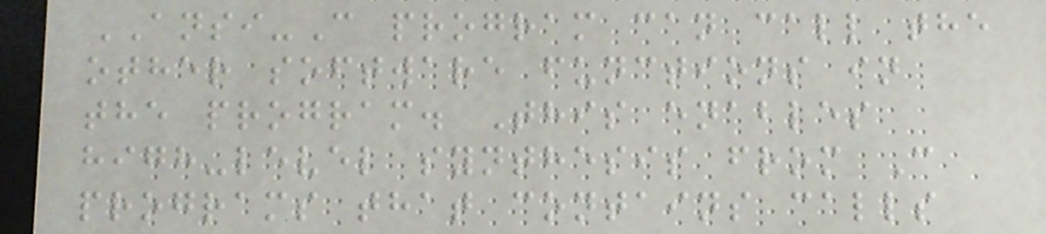ANSI-C program can call the
other software functions in
the program. This enables
high-level synthesis from C
programs that contains calls
